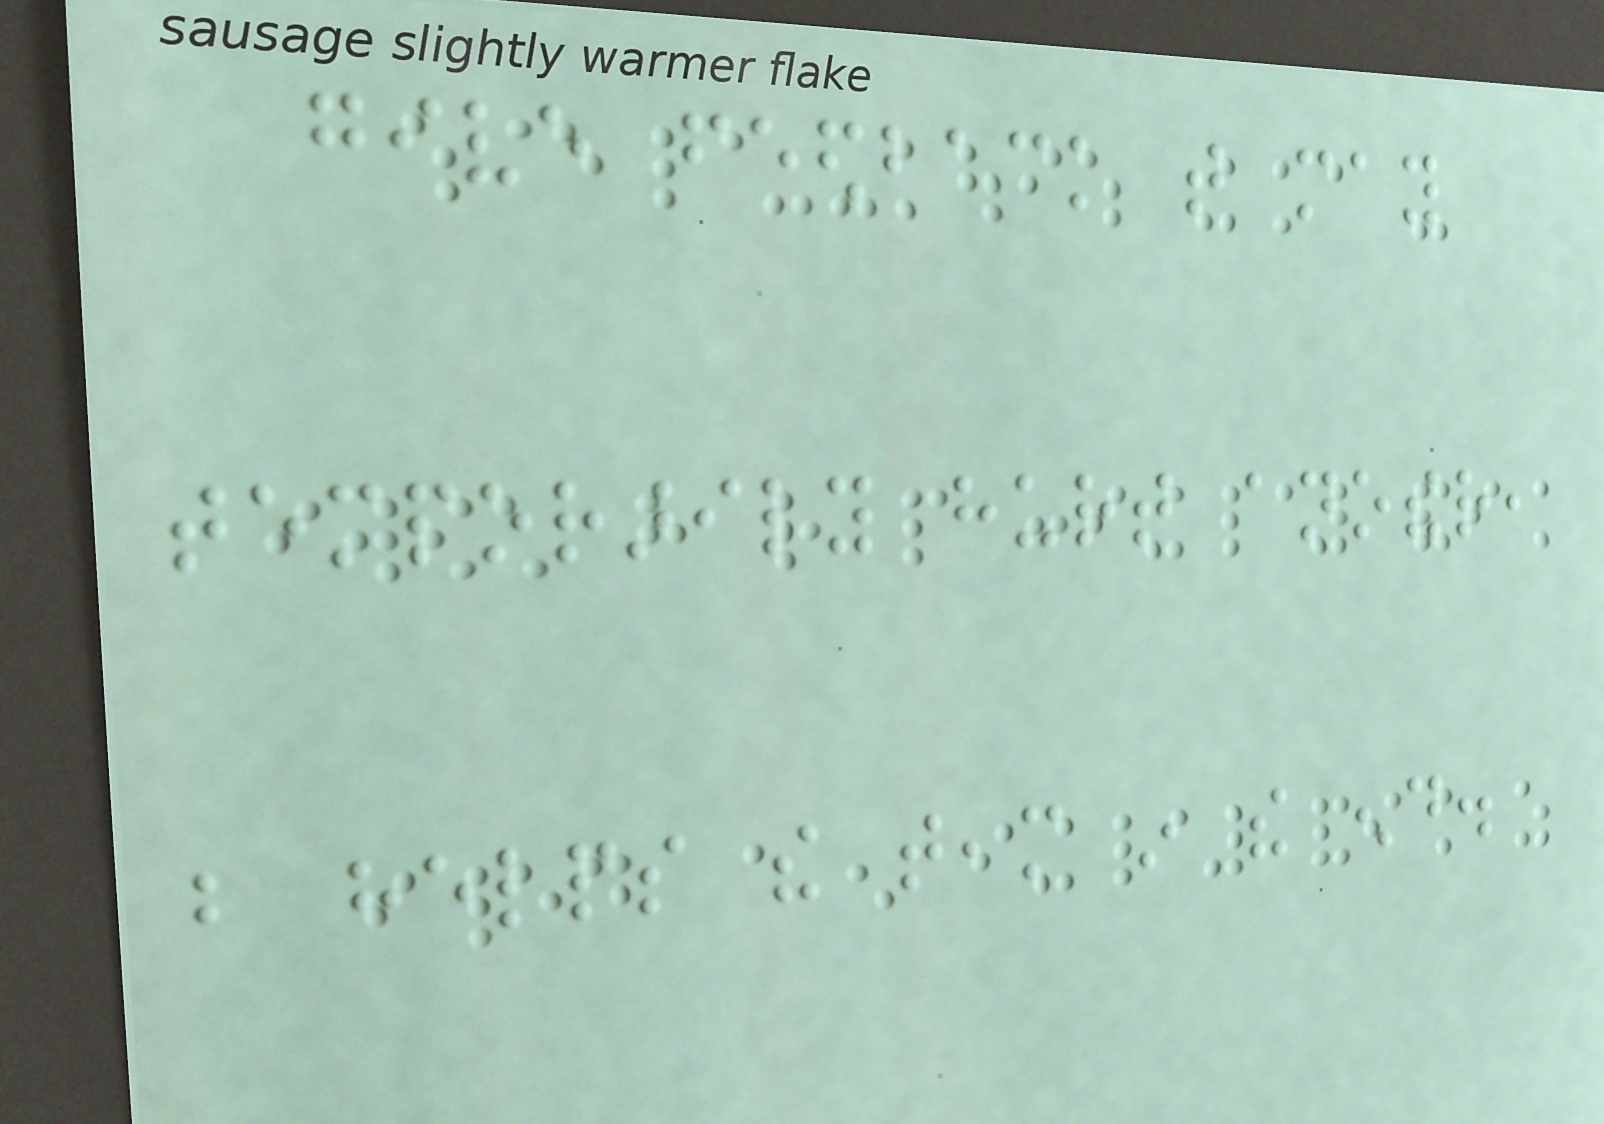give feedback that may
temporarily hurt another,
but helps the team in the end.
